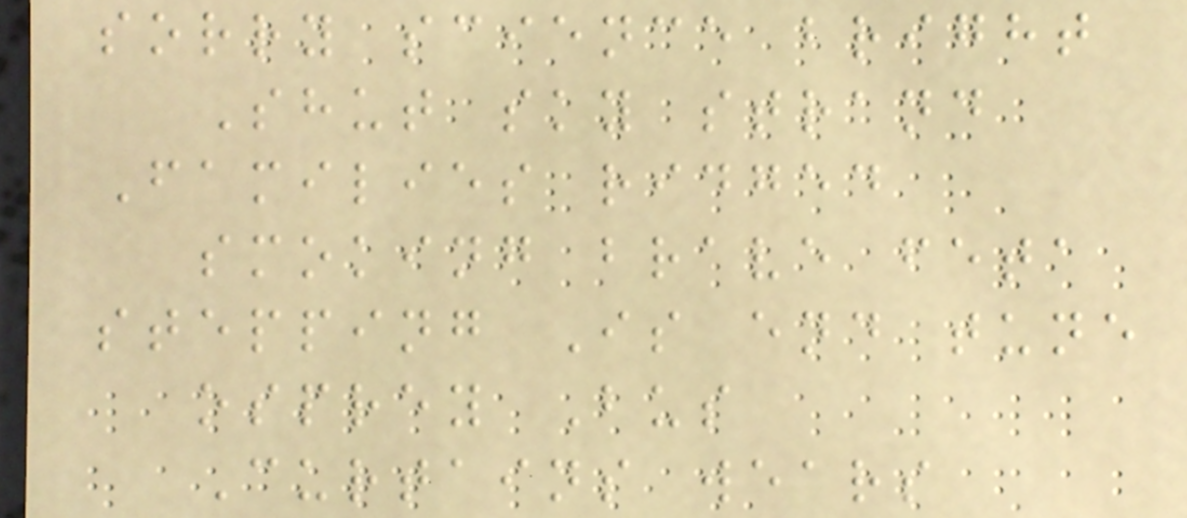sorry science bright
Shut sky strand
Families ridged
smoking brave feta
stepping Is end tune
osprey Bus
Curtains wears
